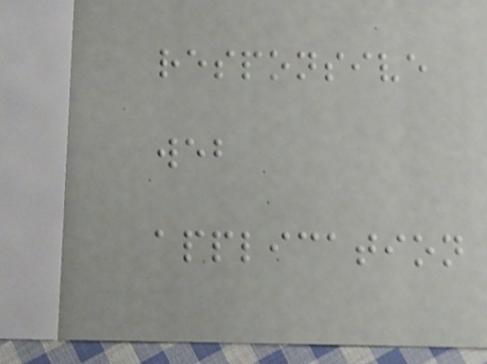responsive
web
application
